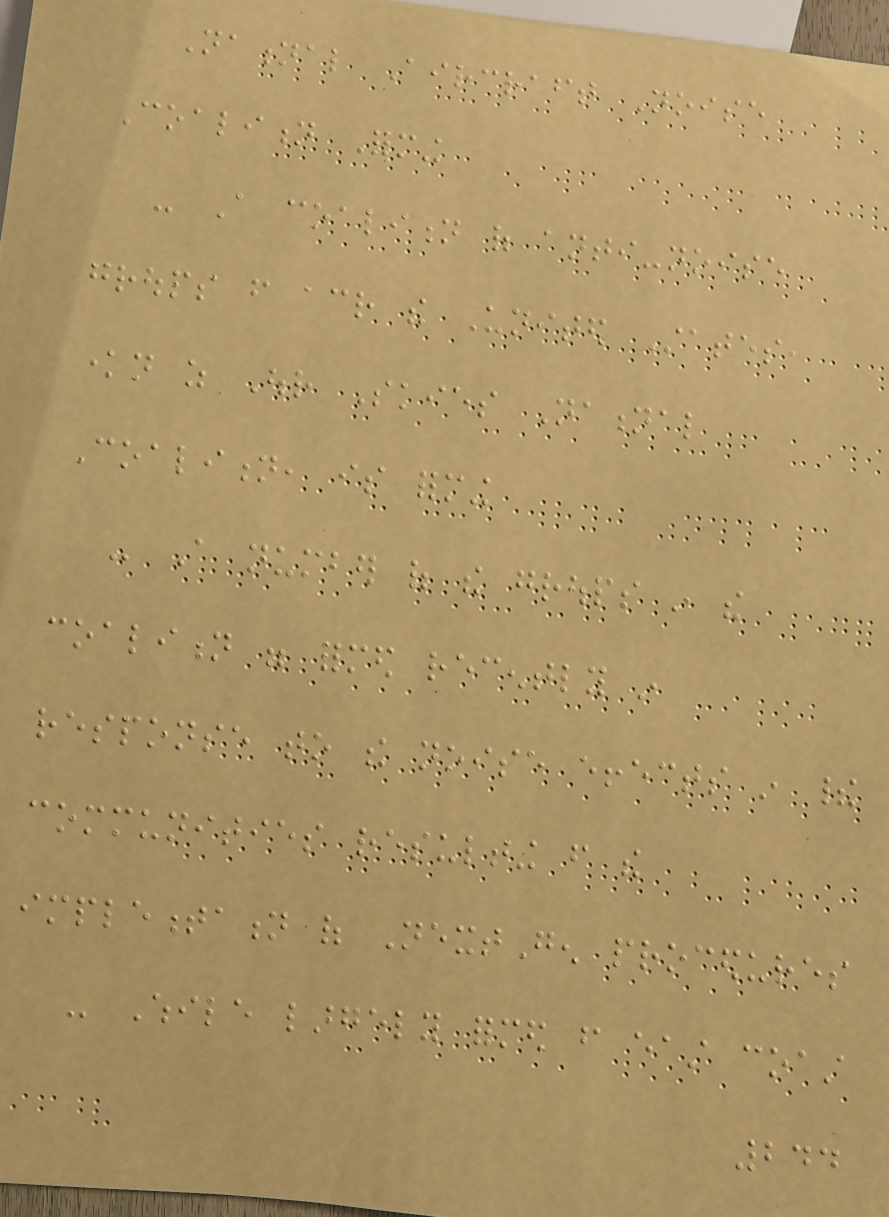National Aircraft Noise
Coalition Forming
- A coalition of anti-noise
groups from across the United States,
known as Our Skies National
Coalition, is forming
- A number of the groups in the
coalition were formed recently in
response to the noise effects in their
communities resulting from the
implementation of NextGen procedures
- While largely formed from east coast
244
